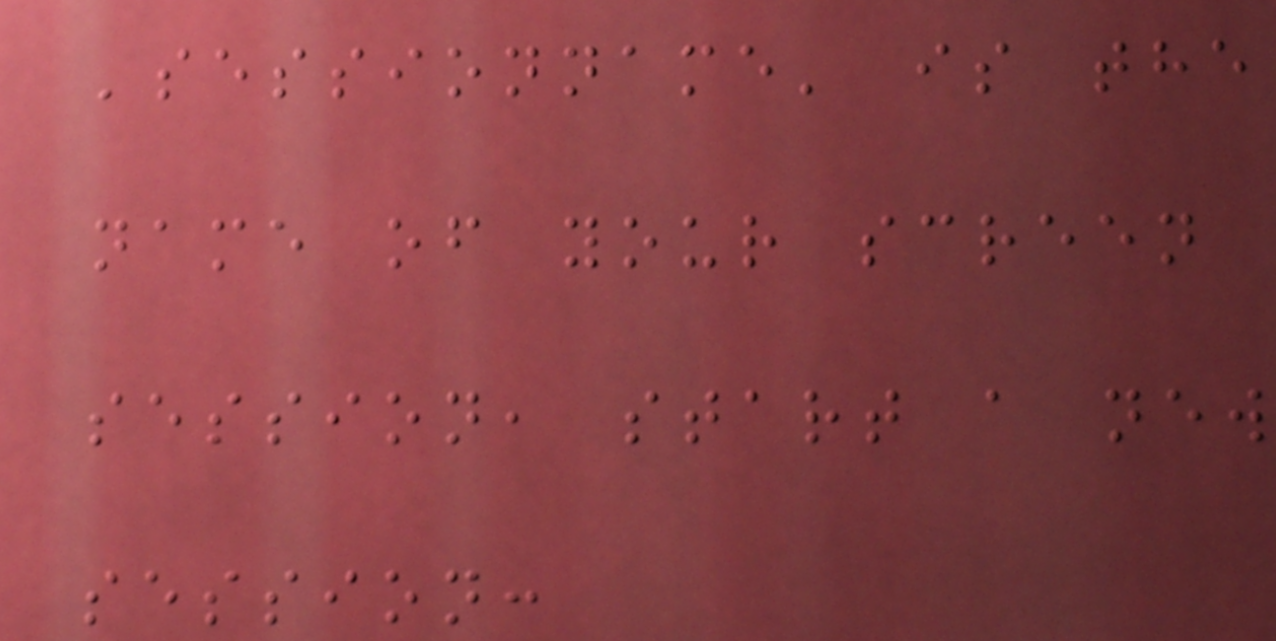'sessionname' is the
name of your screen
session, start a new
session:
